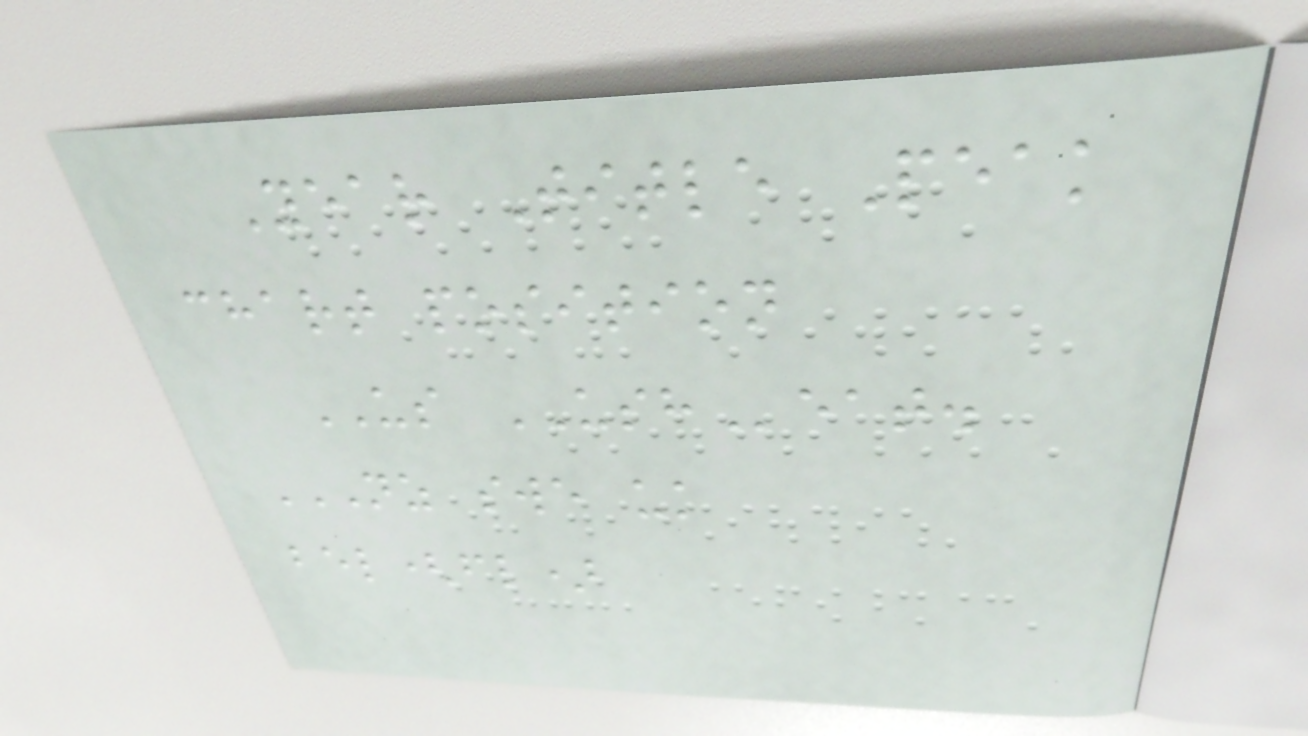Year Title Peak
chart position
US USHeat.
NZ SWE UK
BEL(FL)
